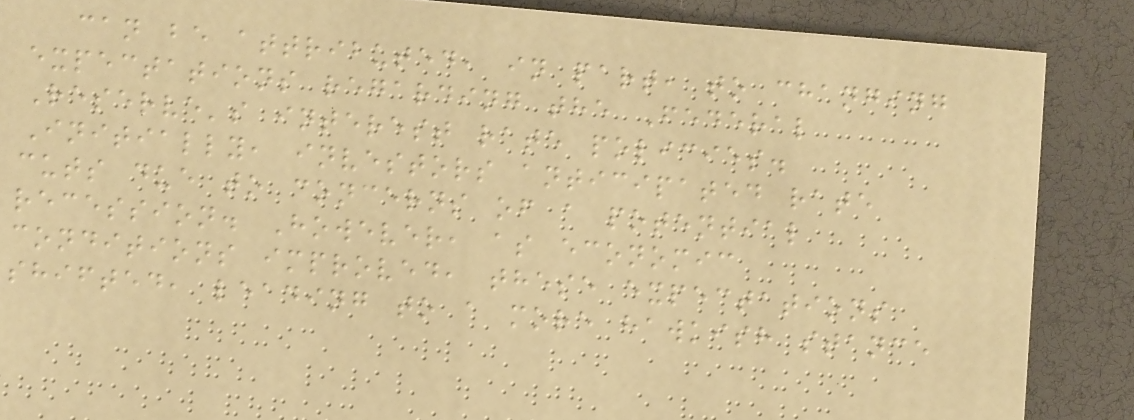can be attributed, in part, to changing
expectations regarding the Federal
Reserve's interest rate policies.
Initially, investors anticipated rate
cuts due to concerns of a potential
recession. However, as economic
conditions improved, these expectations
shifted, leading to a more hawkish stance
